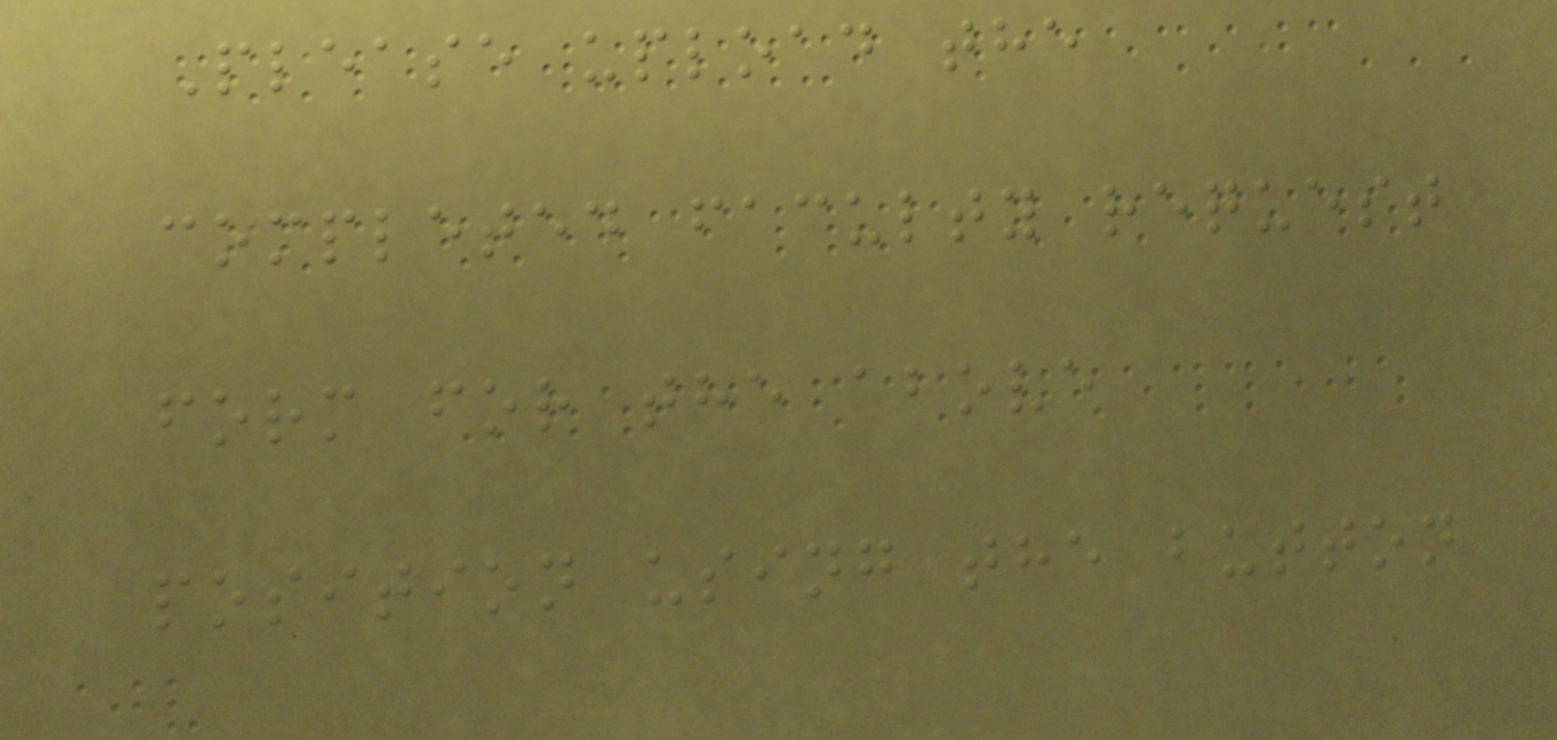Please upload the
completed faculty request
form for the above
position using the button
